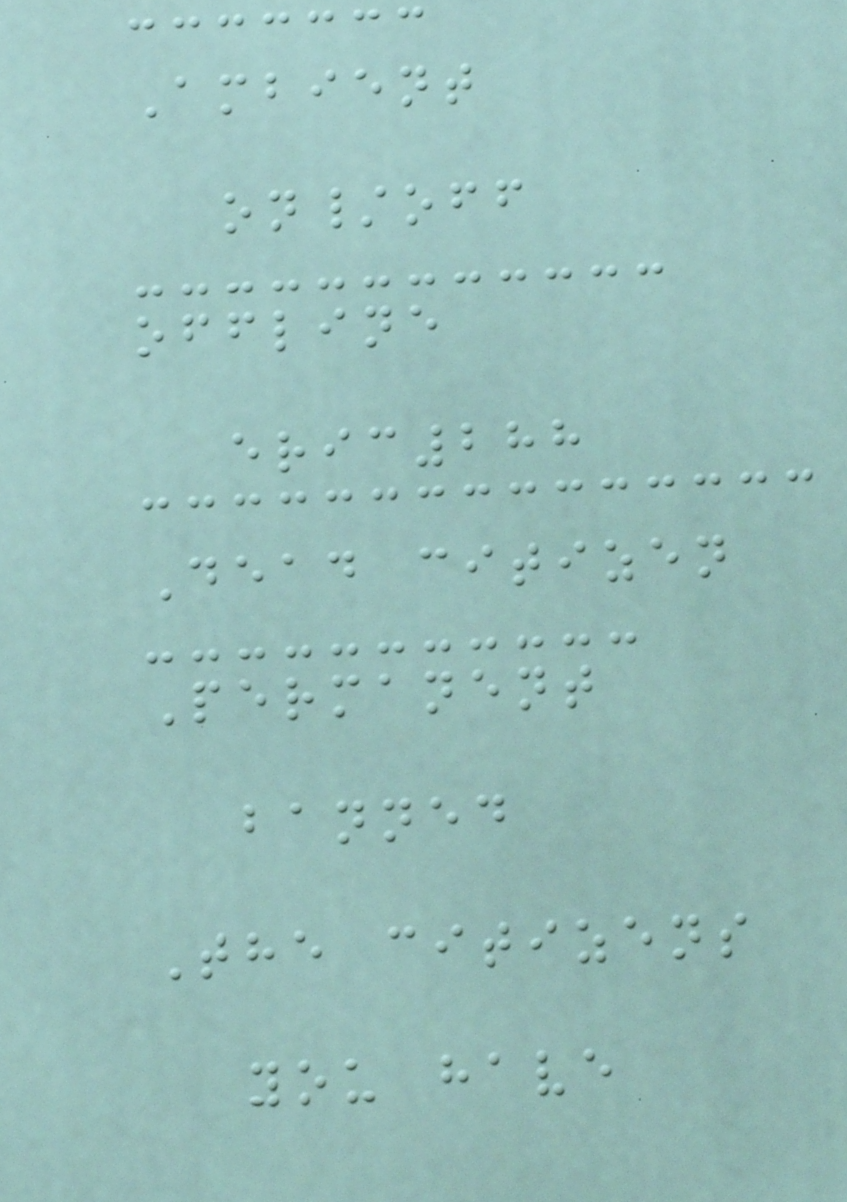Ambient
on/off
offline
eric288
Dead citizen
Permanent
banned
The citizens
you have
